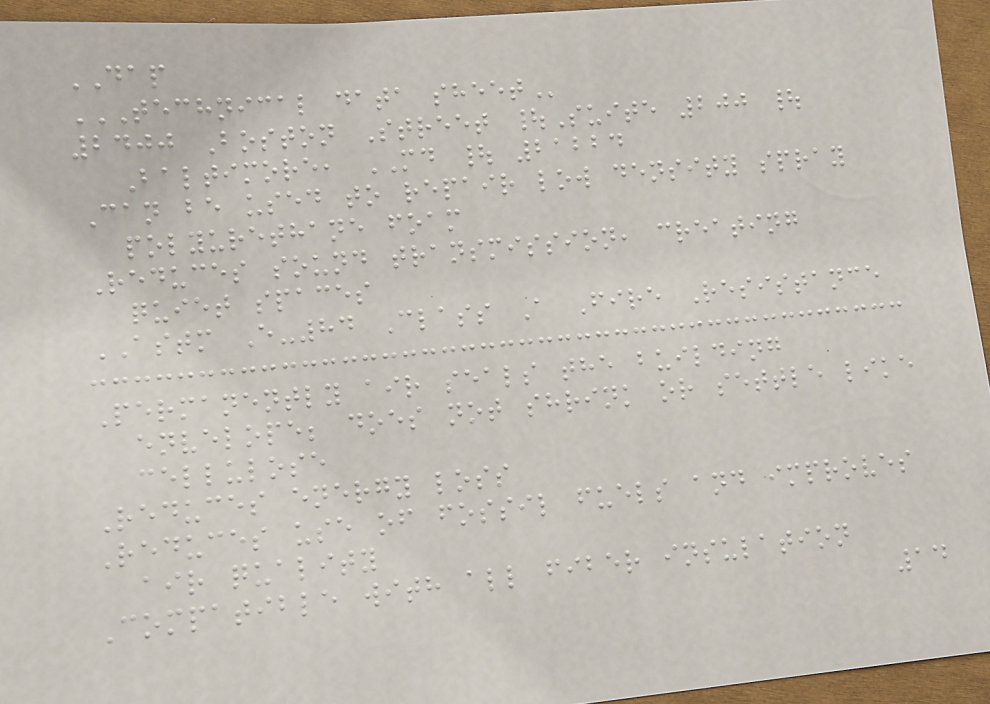DAP
TECHNICAL DATA SHEET
2400 Boston Street |Suite 200 |
Baltimore, MD | 21224
Can be used to repair low density spray
polyurethane foam
Reduces sound transmission, creating
quiet spaces
ASTM E-84 Class A Fire Resistance
Permanently air seals the building
envelope; does not shrink or settle like
cellulose
Reduces energy loss
Reduces use of fossil fuels and improves
air quality
Compatible with all fiber insulation
14
